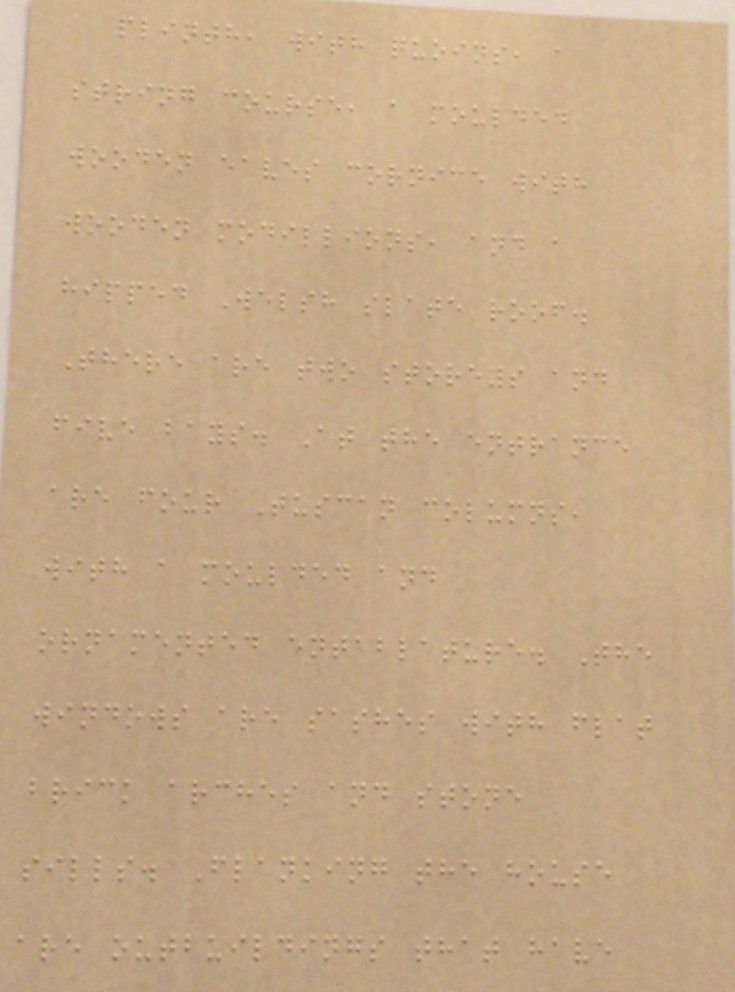plinth, with quoins, a
string course, a moulded
wooden eaves cornice with
wooden modillions, and a
hipped Welsh slate roof.
There are two storeys and
five bays. At the entrance
are four Tuscan columns,
with a moulded and
ornamented entablature. The
windows are sashes with flat
brick arches and stone
sills. Flanking the house
are outbuildings that have
